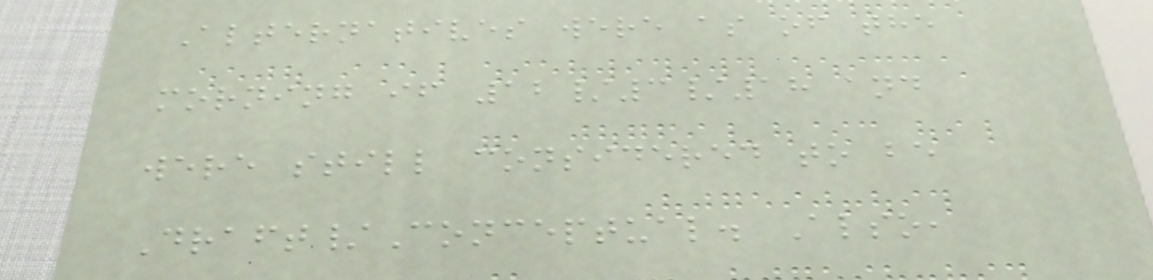Alternatives were as of the
morning if 12/3/18 and
were still considered to be
Draft/Conceptual. Also,
